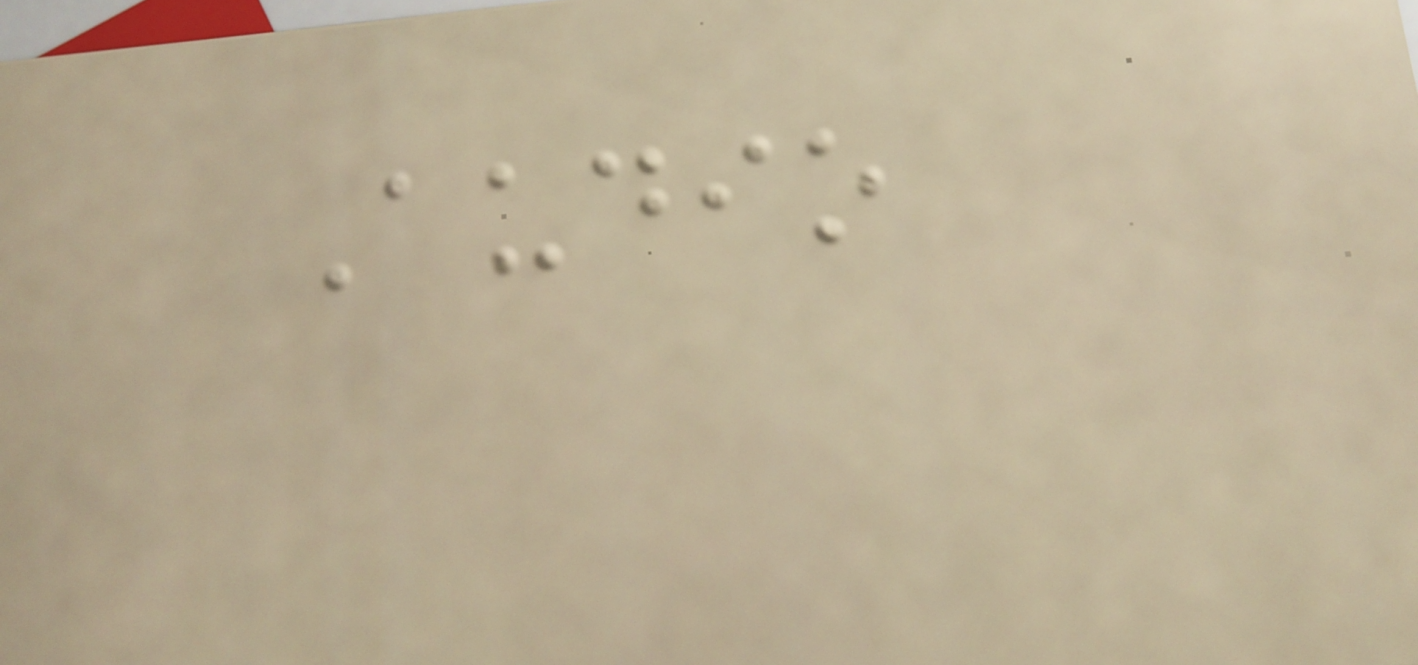Audio
